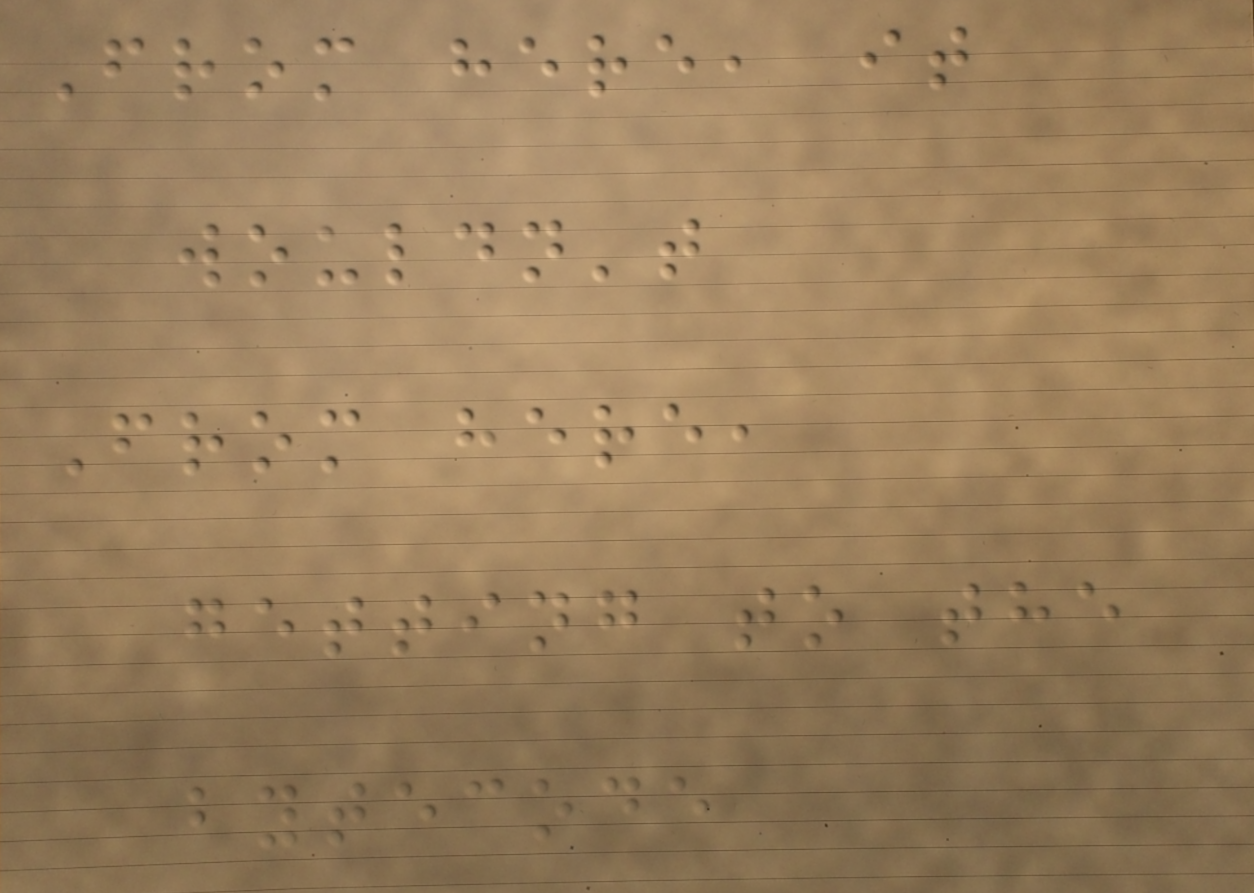From here, it
wouldn't
From here,
getting to the
bytecode
